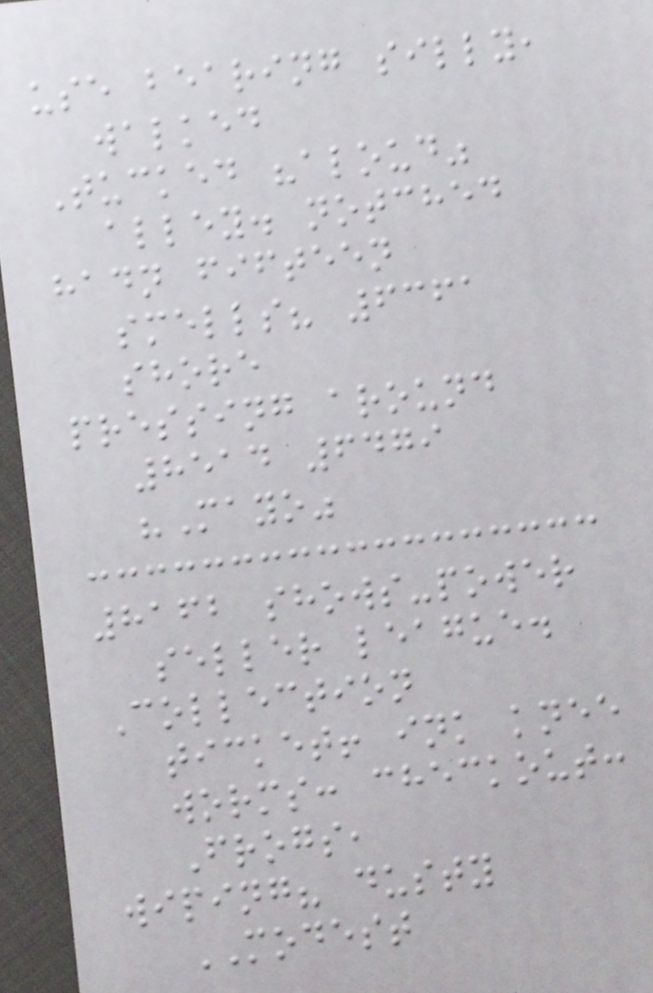use bearing silly,
walked
Tucked "aloud"
alley. notched
hadn fifteen
smells? 6361
shore
pressing around
8514 6479
"Mayo"
8162 shows-power
seller league.
Collection
ticket! ink knee
worms: checkout:
Frogs,
wiping? dusty
MODEST
